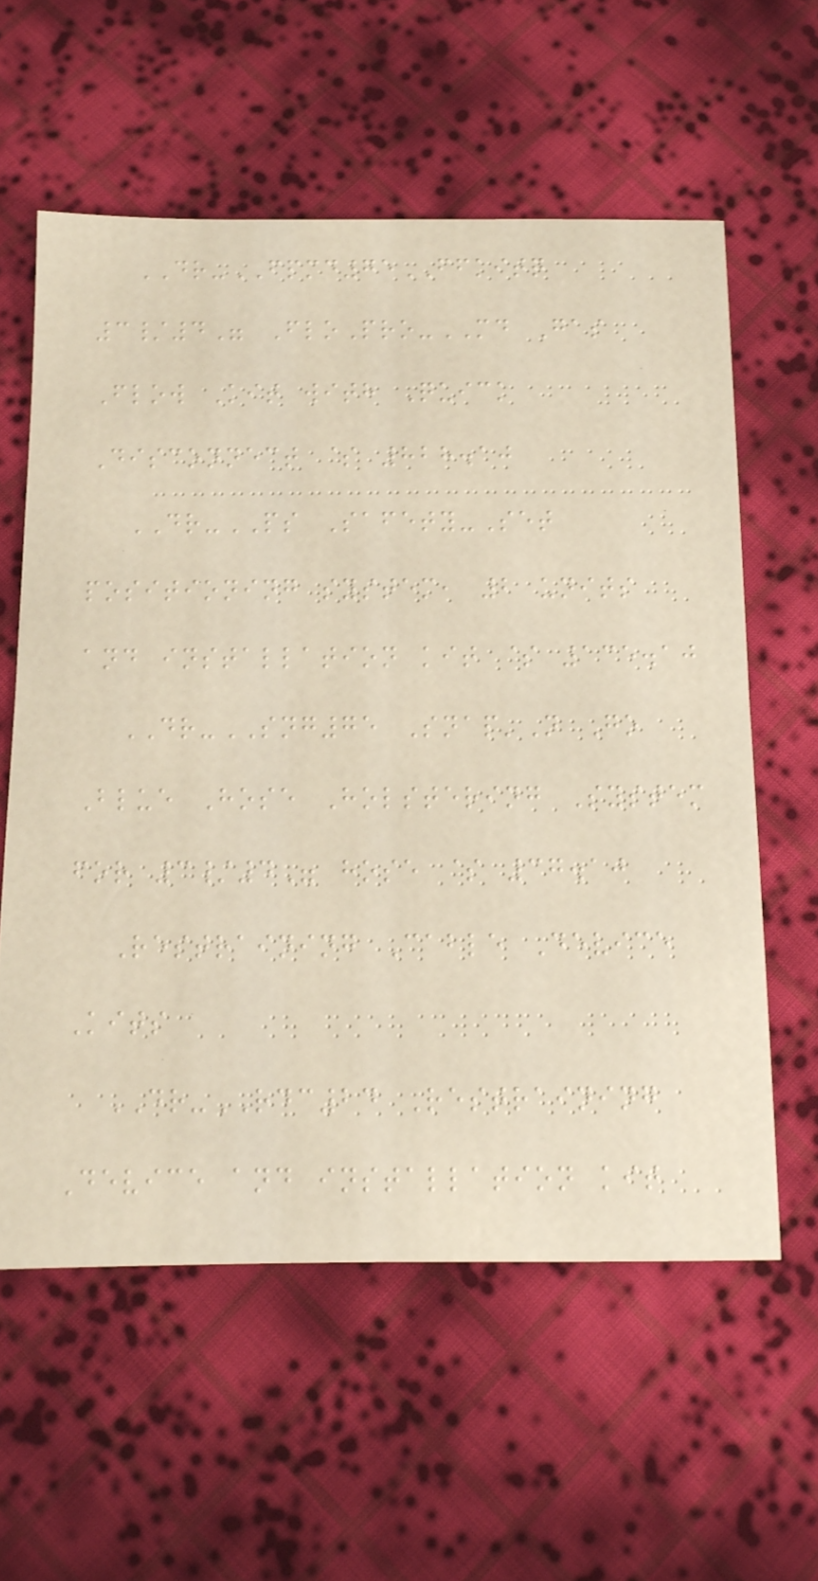DR-FPMD75FFKITQ
3/4" FloPro-MD Gas
Flow Kit with Quick
Disconnect $ 828.10
DR-PS Safety-Set
positioning system, 2 units
and installation kit $ 135.10
DR-SNG75 Snap'N Go
Blue Hose Holstering System
for 3/4" hose $ 37.10
Restraining Cable Device
Kits
DR-RDC24 Restraining
Device and installation kit
